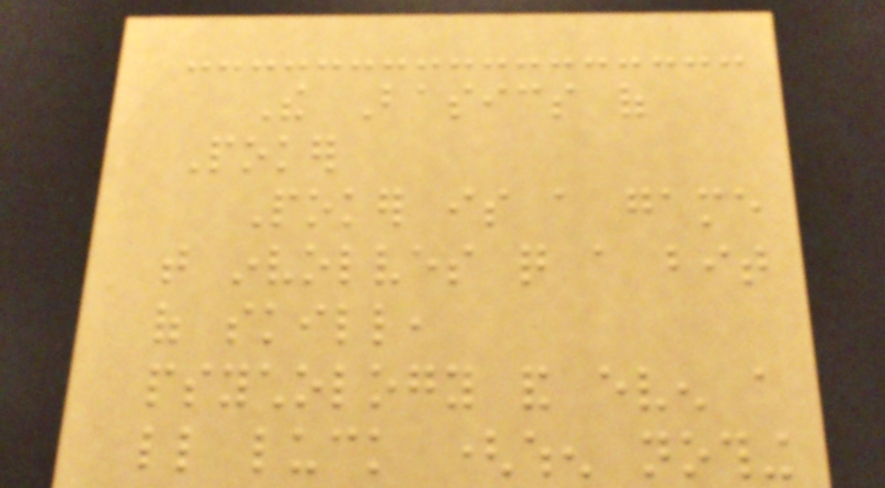The Basics of
Poker
Poker is a game
that involves quite a bit
of skill,
psychology and even a
little luck (when nothing
